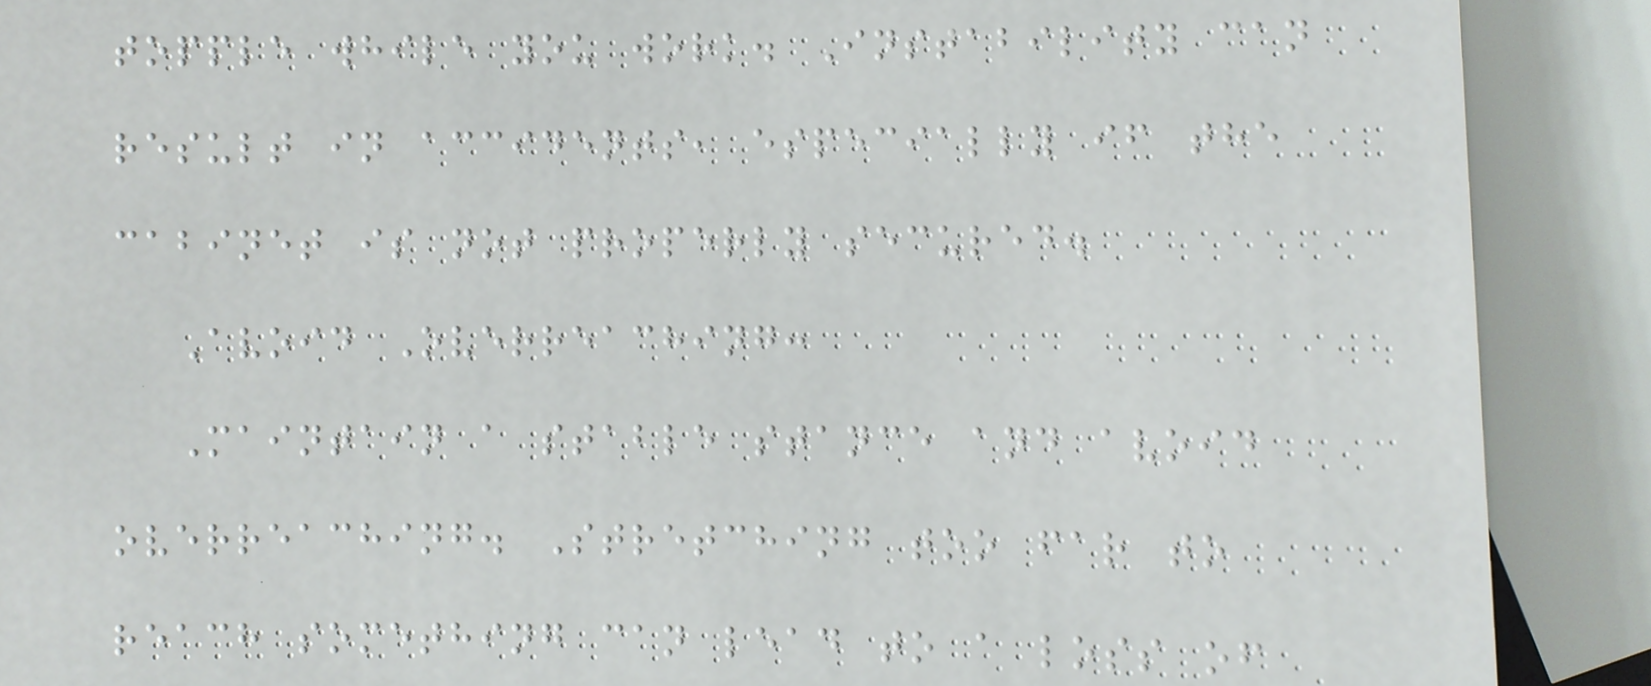topple while you work. Instability can
result in accidents, especially if the
cabinet is not properly secured.
Avoid Overreaching:
Maintain a stable stance and avoid
overreaching. Stretching too far to
reach something can lead to a loss of
